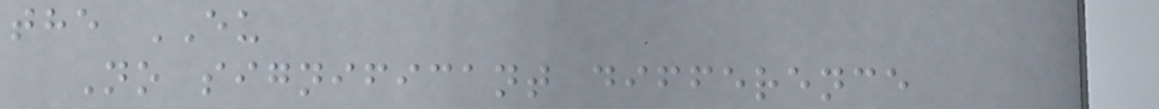the EU
No significant difference
